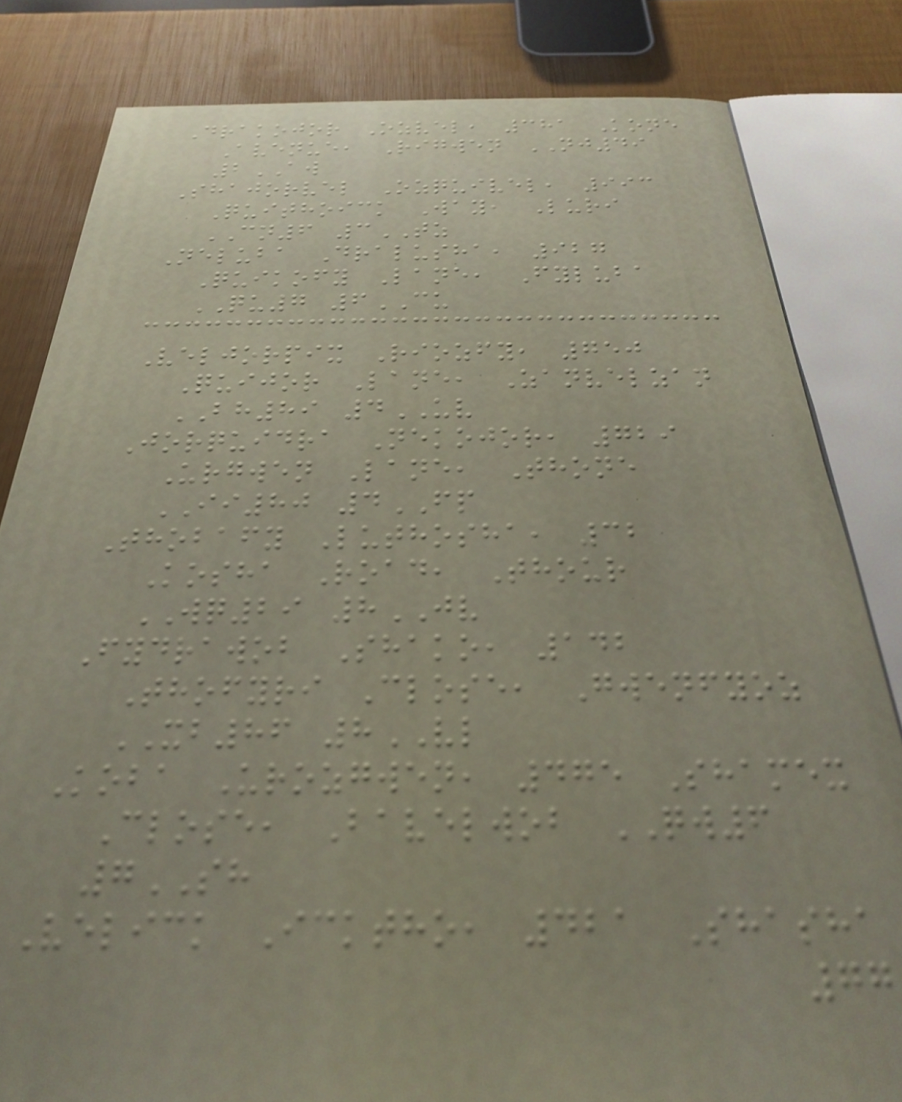Drakojor Ozvel, 381 Kone
Avenue, Rigwen NJ49
2AW
Shajorvel Ozquivel, 993
Quithoick Way, Luri
CN6 3TZ
Neluba Dralusha, 927
Quikofy Lane, Fyluba
QU7 6CU
Veljorpix Riozfy, 750
Quijor Lane, Zanvelzan
BH89 4UV
Jorquidra Nekojor, 729
Urgwen Lane, Thone
II80 4FP
Thobafy Luthosha, 32
Kosha Road, Thour
WQ29 8JV
Fydrawob Shako, 142
Thofyri Close, Gwenfyoz
XB86 8VL
Koba Urozgwen, 475 Shamex
Close, Bavelwob QW6
7SH
Velick Icktho, 421 Shasha
77
